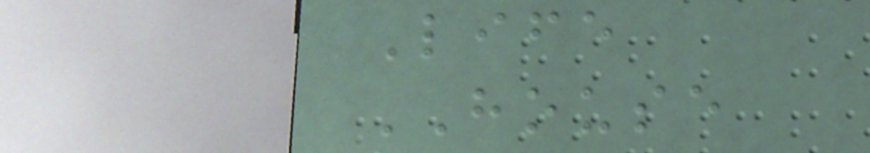Life
HOUSE
